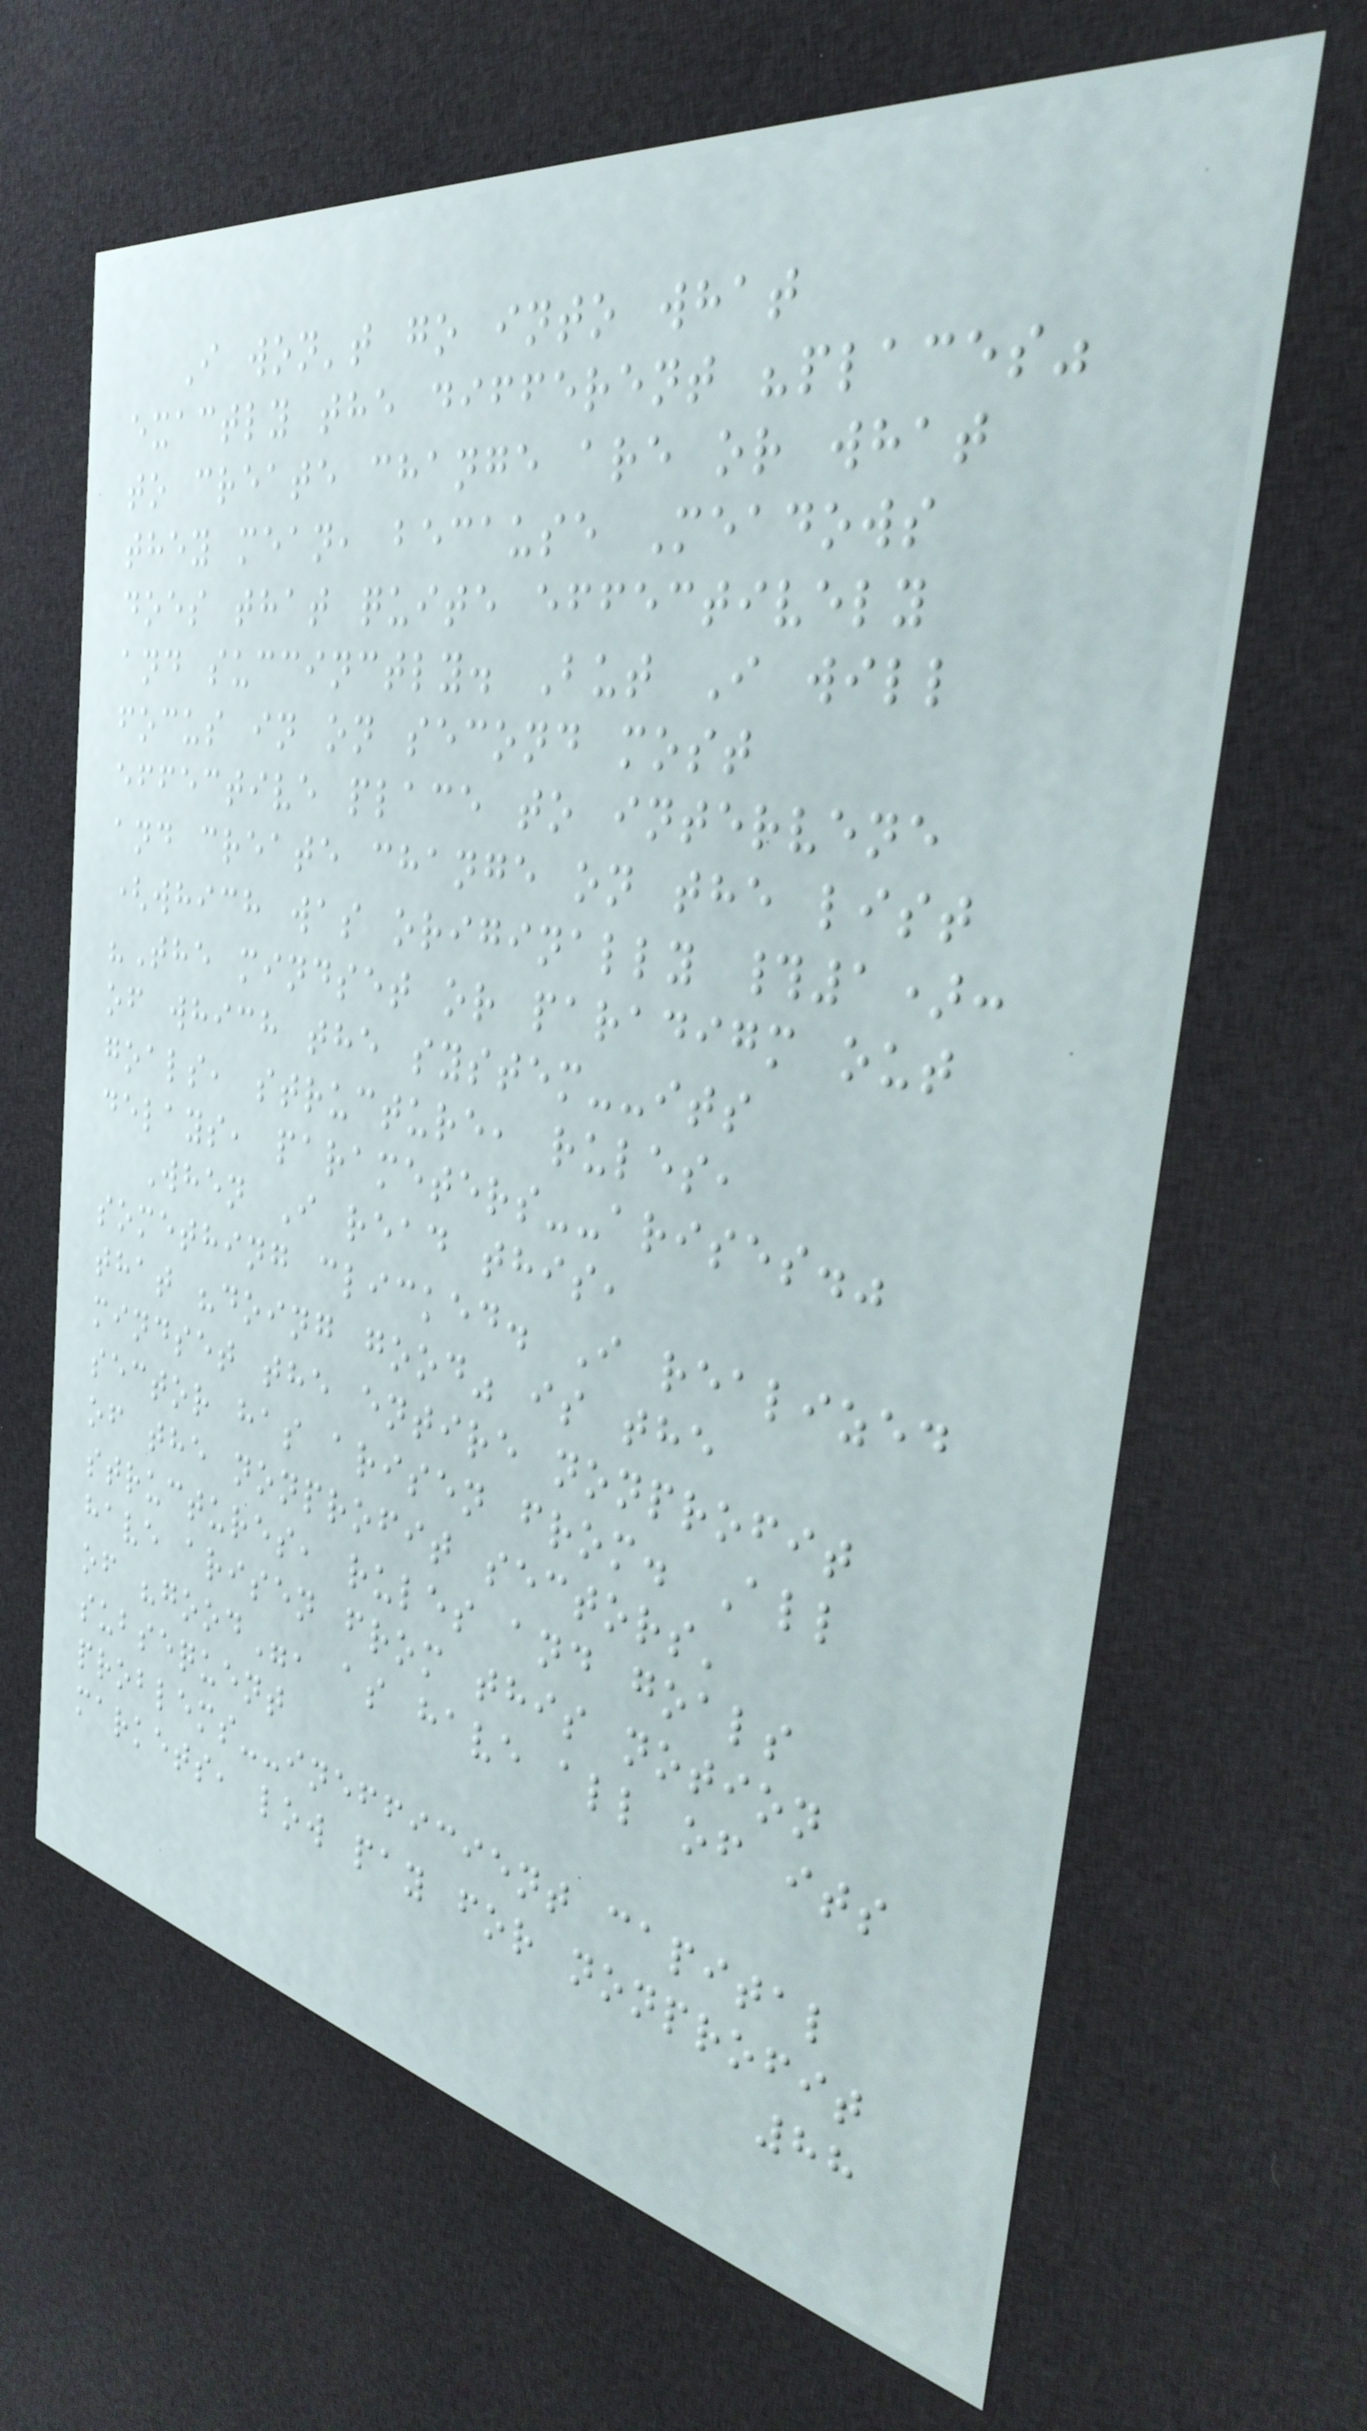I won't go into what
exactly the different "places"
to create change are or what
they mean, because Meadows
does that quite effectively
and succinctly. But I will
focus in on second most
effective place to intervene
and create change on the list
(which was originally #1):
"The mindset or paradigm out
of which the system--its
goals, structure, rules,
delays, parameters--arises."
When I read this,
something clicked. I realized
that "doing good" is the
mindset the entire nonprofit
sector has arisen from. All
of the nonprofit sectors'
structures, rules and goals
have arisen from this notion
of "good", as have all of its
subsequent
problems--inefficient capital
markets, low pay for nonprofit
88
